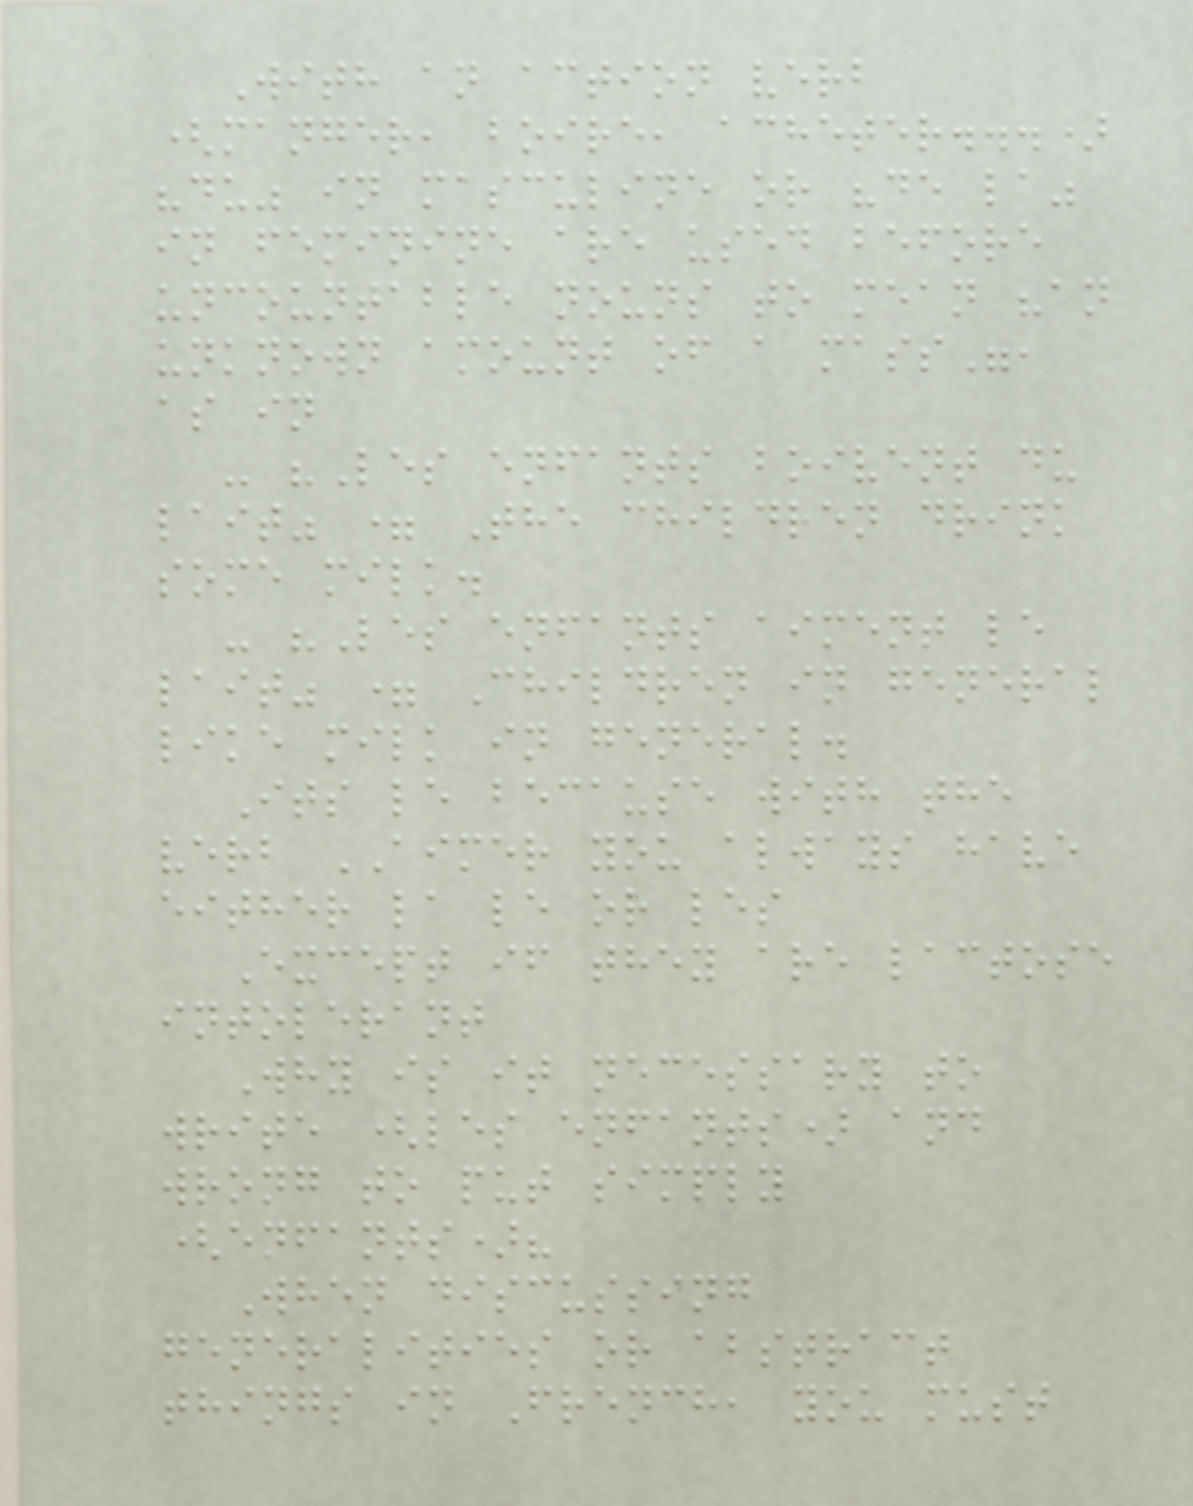With an action verb
(manger, boire, acheter...)
"du" in masculine or "de la"
in feminine are used before
uncountable nouns to mean "an
unknown amount of a mass",
as in
- "Les enfants boivent du
lait" = The children drink
some milk.
- "Les enfants aiment le
lait" = Children in general
like milk in general.
Its le because with the
verb AIMER you always have
either la le or les
Except if they are lactose
intolerant
Why is it necessary to
write (les enfants) and
wrong to put simply
(enfants)?
When discussing
generalities or abstract
things in French, you must
